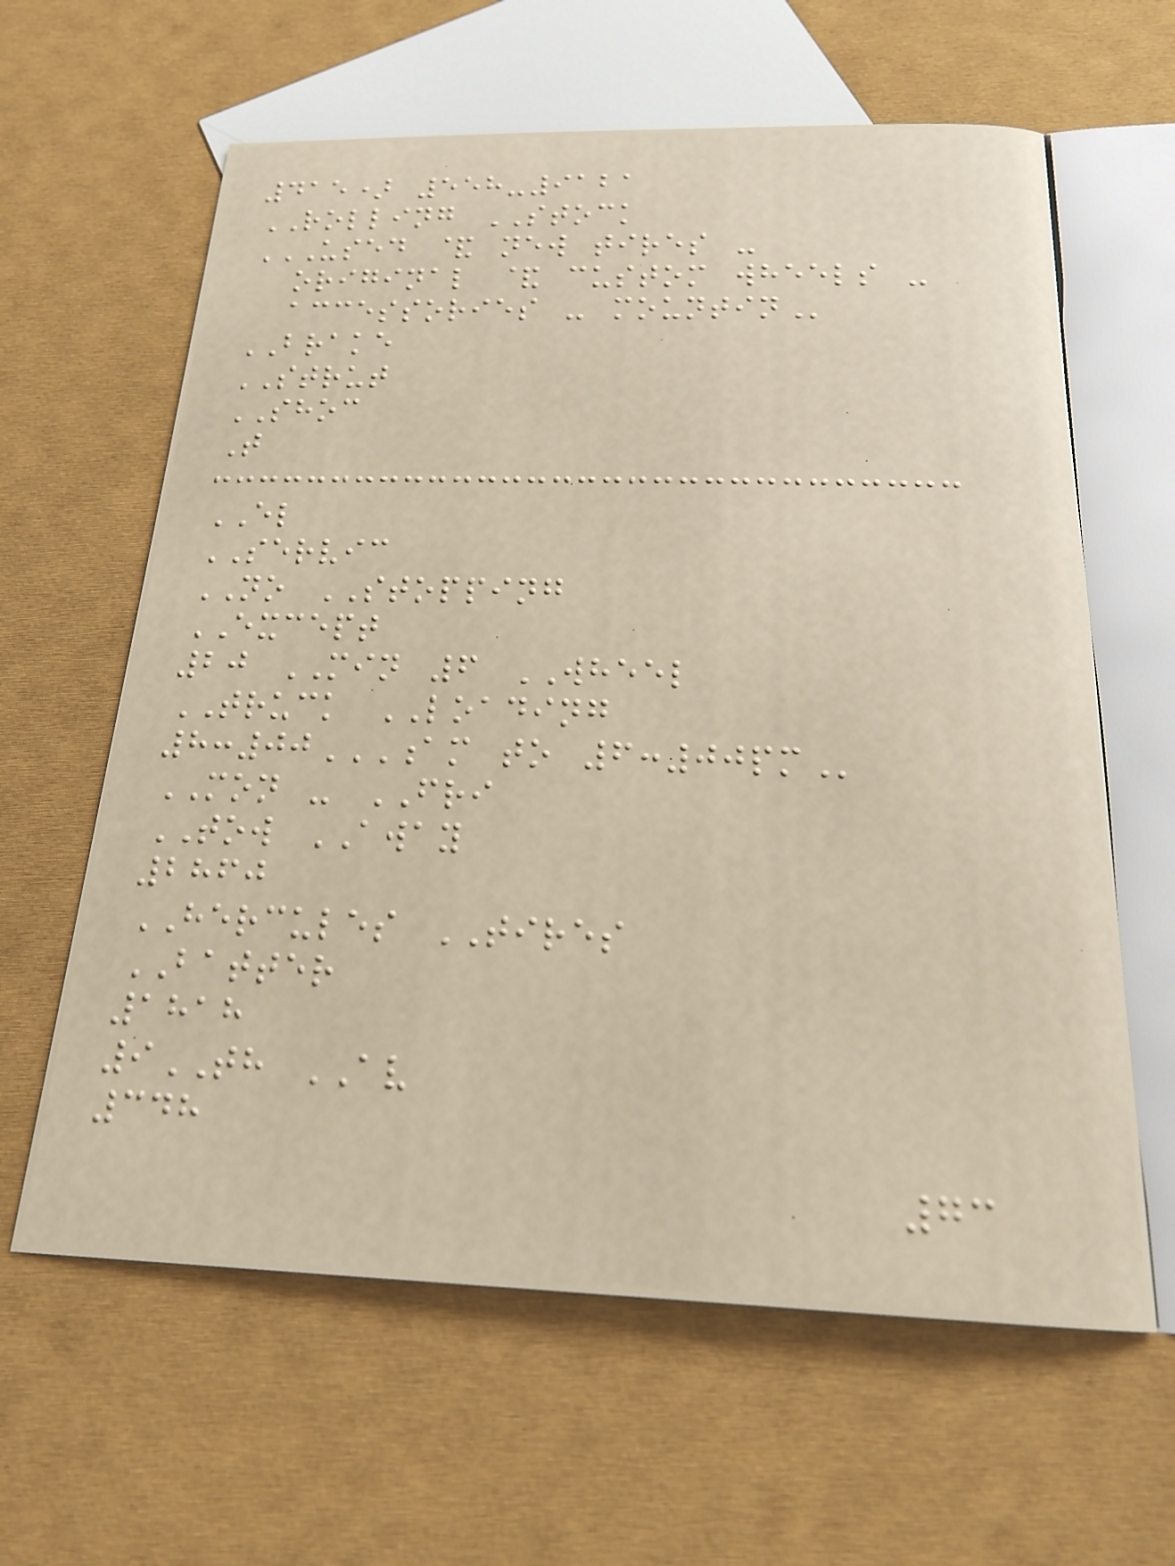415) 558-9121
ROLLING STOCK
USED & NEW TIRES -
ORIGINAL & CUSTOM WHEELS -
ACCESSORIES - MOUNTIN
BRAKE
STRUT
SHOC
T
EL
SERVIC
NO STOPPING
EXCEPT
20 MIN 6 WHEEL
TRUCK LOADING
8:00AM TO 6:00PM
MON - FRI
TOW AWAY
2860
HERCULES TIRES
BATTER
1818
9TH AV
348
73
